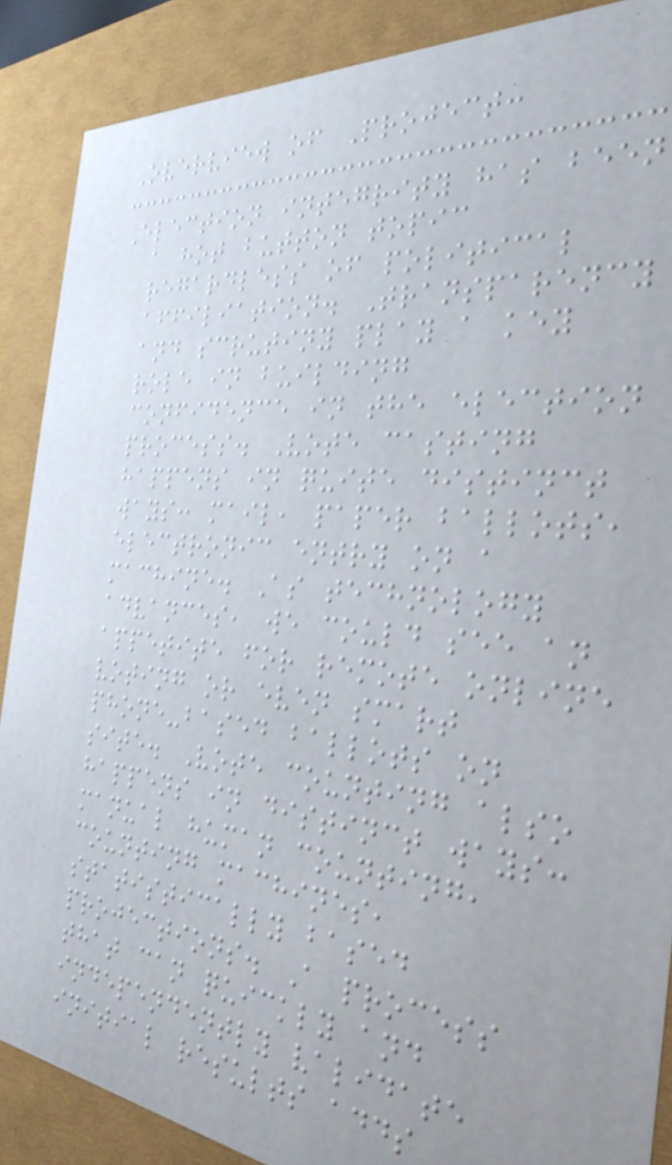Overview of Project:
Election integrity has been
a hot button topic
regardless of political
affiliation. Transparency
and scrutiny play a key
role in building
confidence in the election
process. Vote casting
happens in quite distinct
ways: mail, paper ballots,
electronic entry on a
machine. As technology
advances, we could see an
appetite for remote online
voting or even smart
phone-based ballots on
site. Vote counting also
happens in distinct ways:
manual human counting,
counting machines,
statistically based
projections. A process
that can quickly and
independently validate
initial results adds
